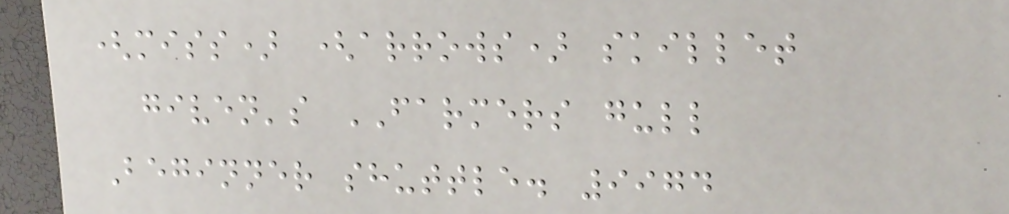(miss) (arrows) skillet
given's FARMERS gull
Beginner shuttle. 9974
